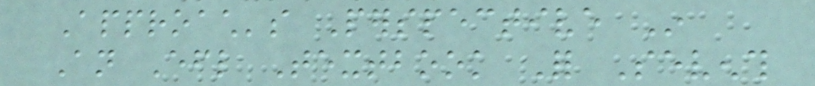Approach's Perspective In
An Efl Textbook For Seventh
